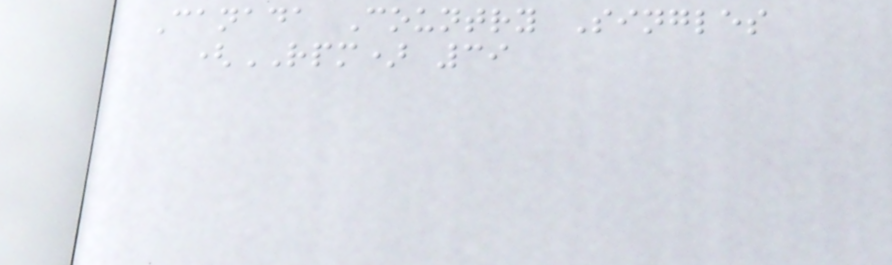Canada Country Singles
(RPM) 39
